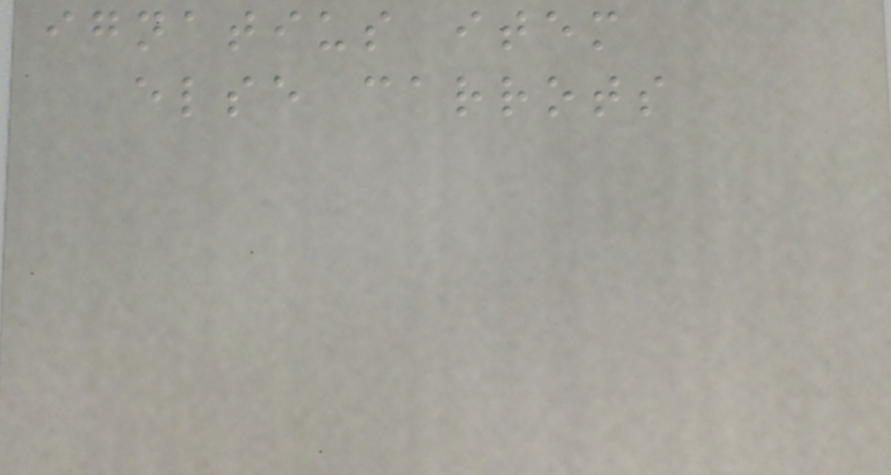ignatius item
else carrots
